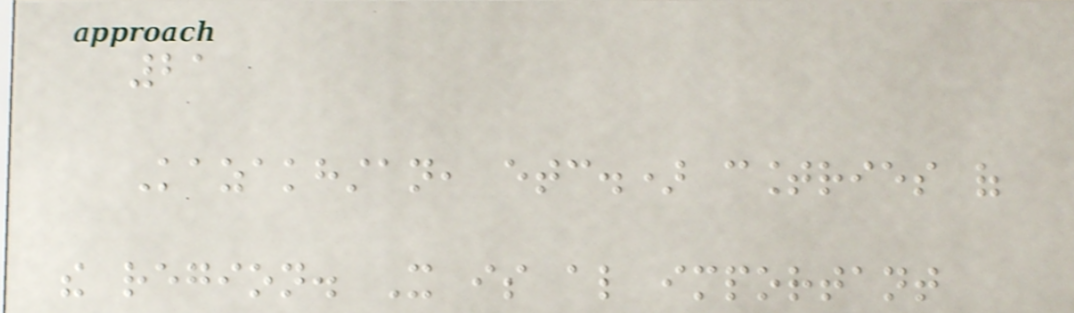21
Kazakhstan, etc.) countries of
the region. It is also important
